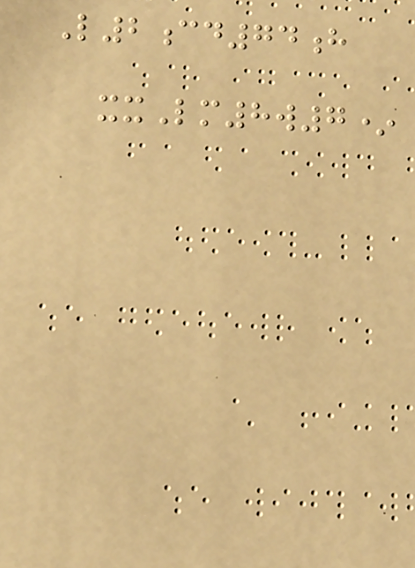L2cd74h
xxLm8w7*
